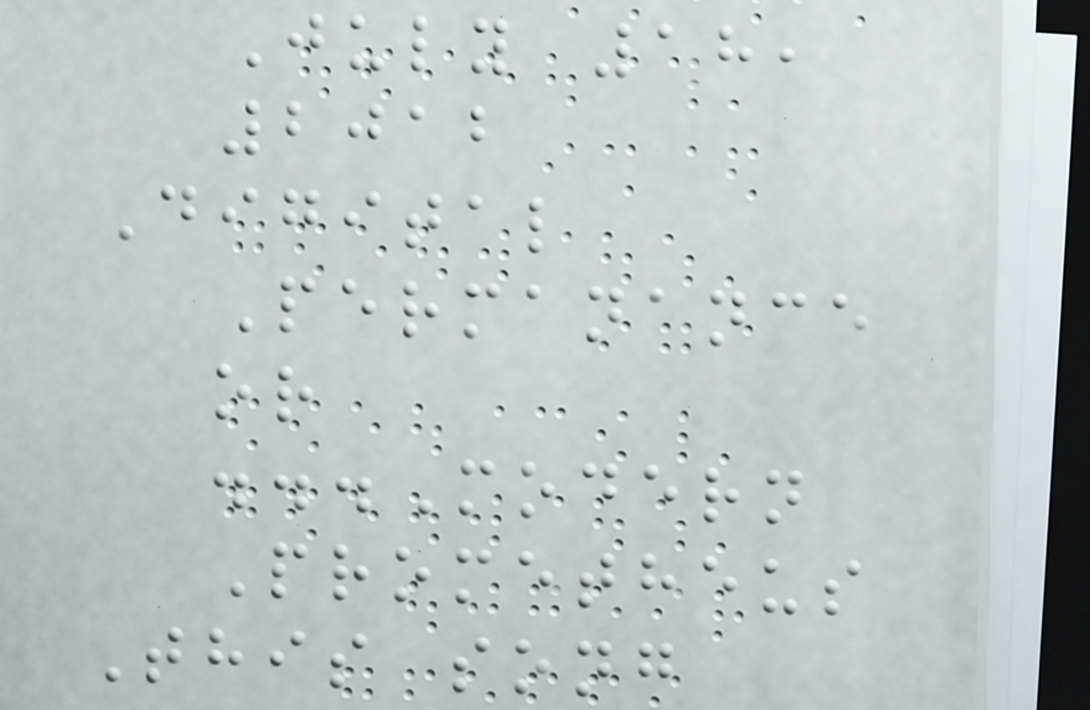July 18,
2012
Digital
Permanance
or
...Modern
Prometheus
This song
